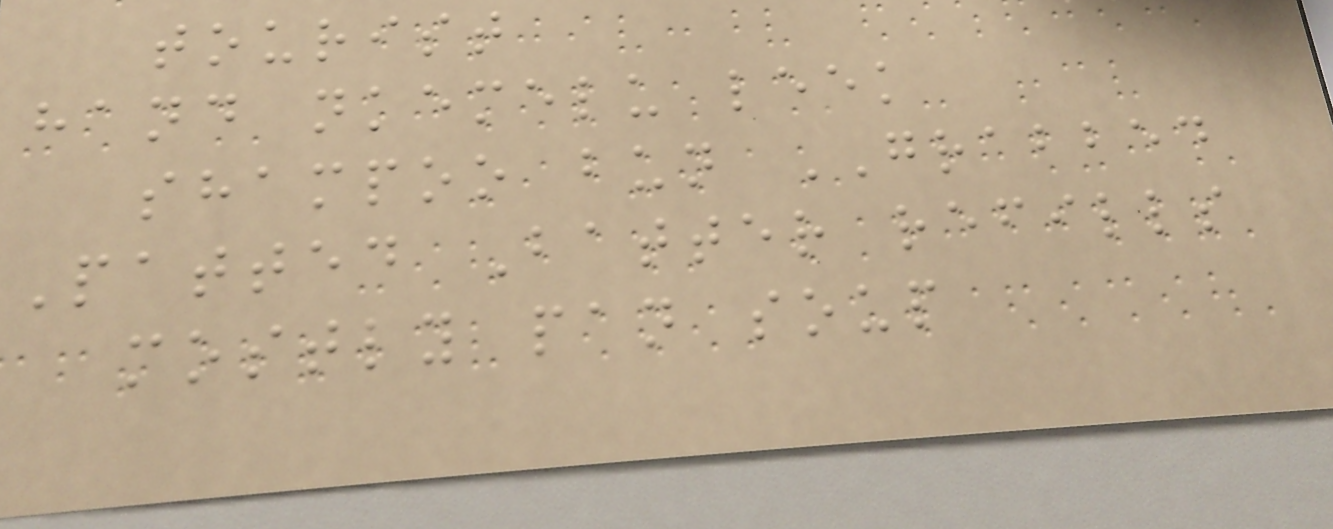tourist
hand nkemelu leek
shampoo bun GRABBED
Patted Batter refills
mostly pan soup
